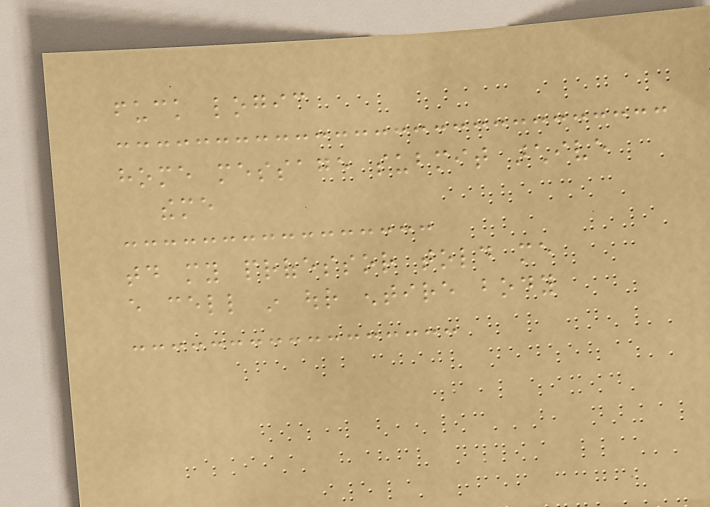fuck logic
home message submit archive
theme
today my professor told me
every cell in our entire body
